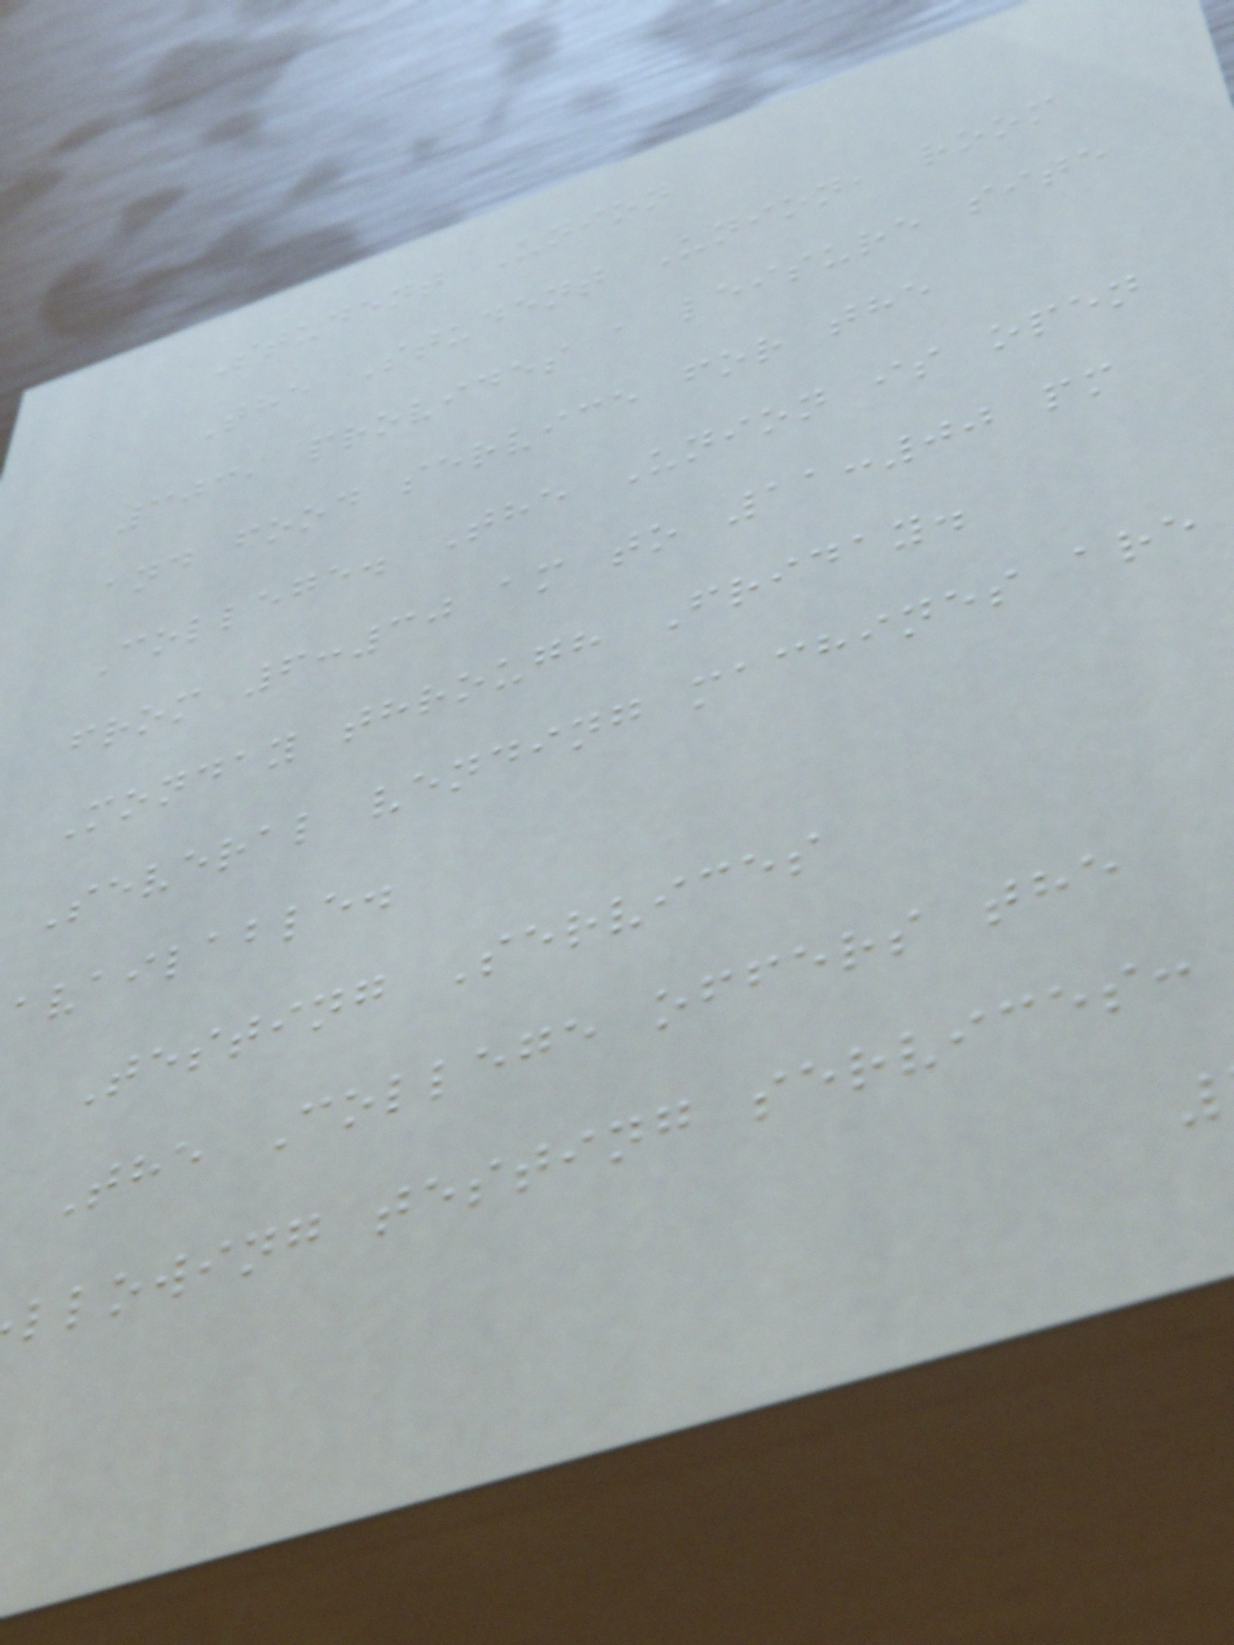Student Union
The Student Union, room
303, provides a leisure site
and food service for the
College. The Union is open
from 6:30 am to 11:00 pm
Monday through Friday.
Several vending machines are
available.
Testing Services
The College offers the
llowing testing services:
